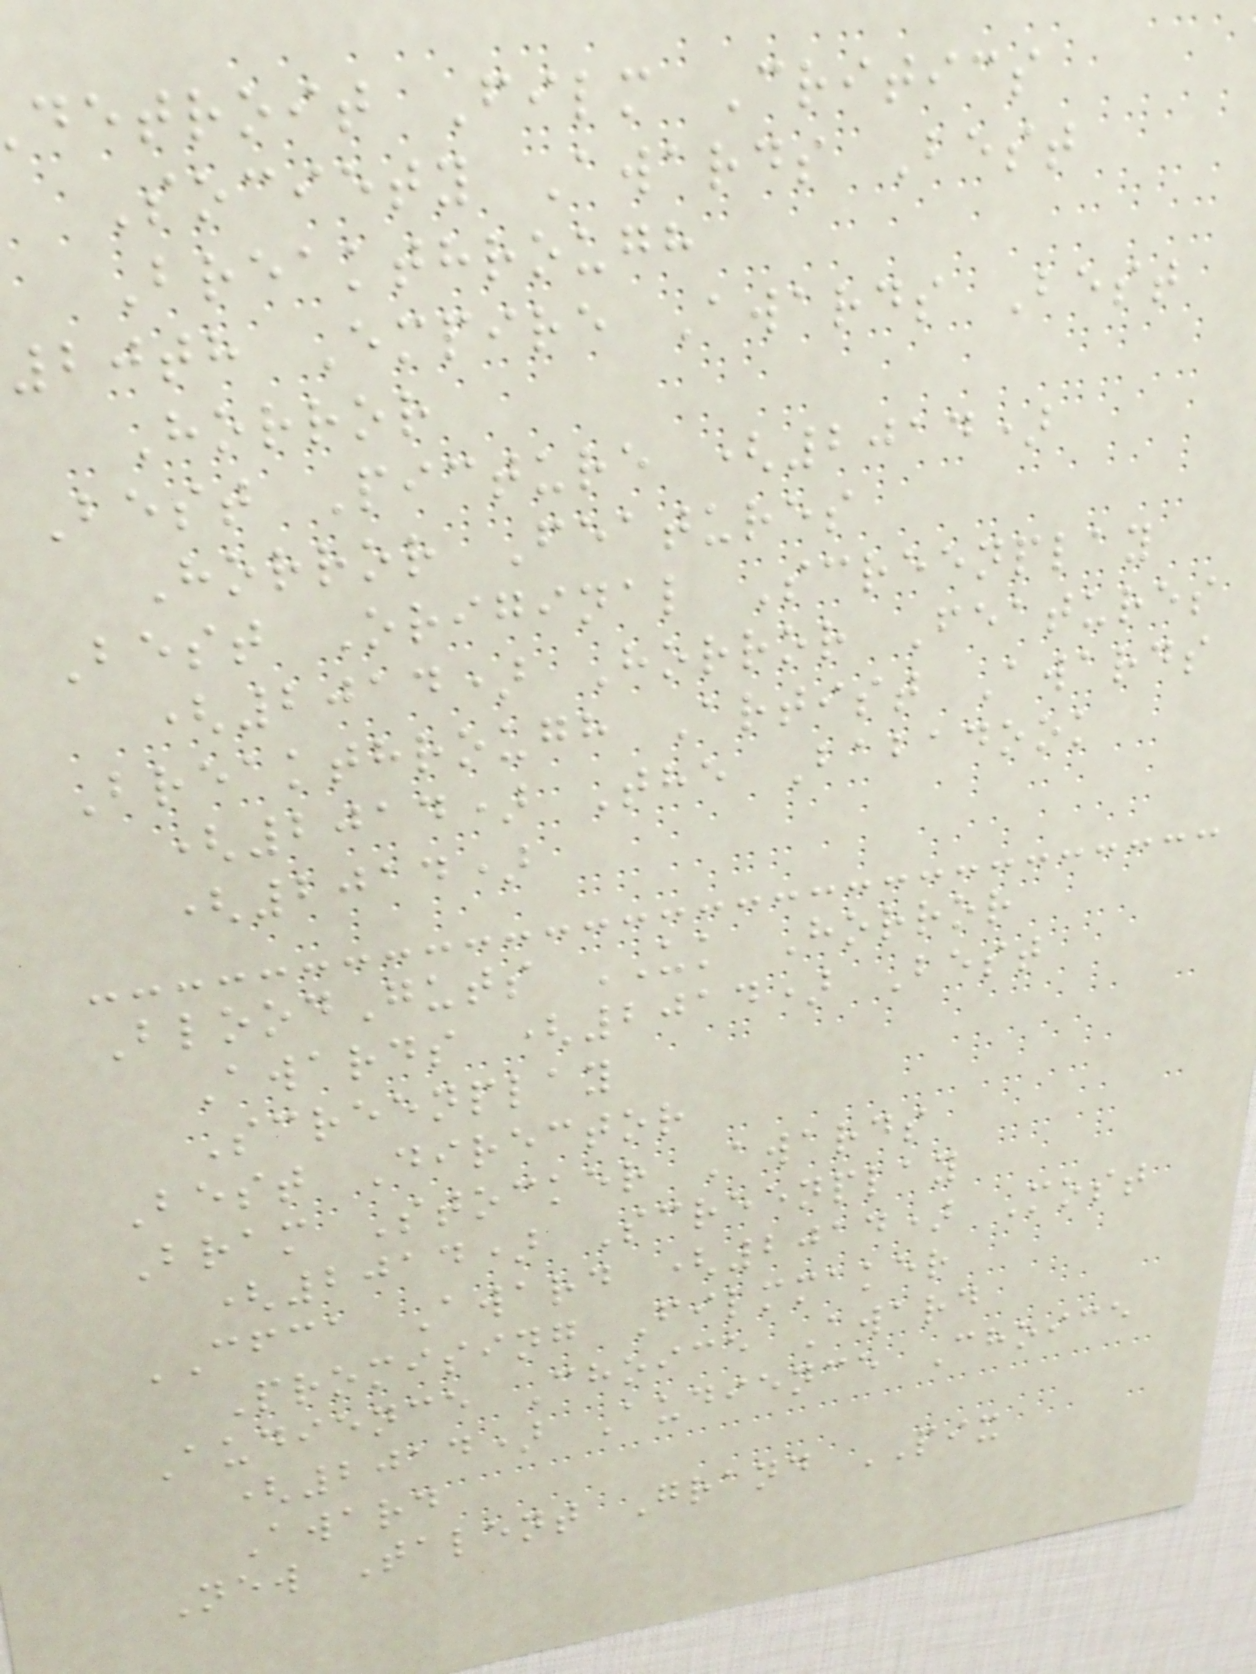detroit Film Critics
Society Awards Best
Breakthrough
20th Empire Awards Best
Horror
Best Picture (2014)
Horror Features
Best Original Screenplay
(2014) Horror Features
Breakthrough Artist Awards
(2014) The Babadook
(2014)
BloodGuts UK Horror
Awards (2014) Best
Screenplay
Best Director
Bram Stocker Awards
(2014) Screenplay
CFCA Award (2014) Most
Promising Filmmaker
Audience Choice Award
(2014) Audience Choice
Award
New Talent Grand PIX
